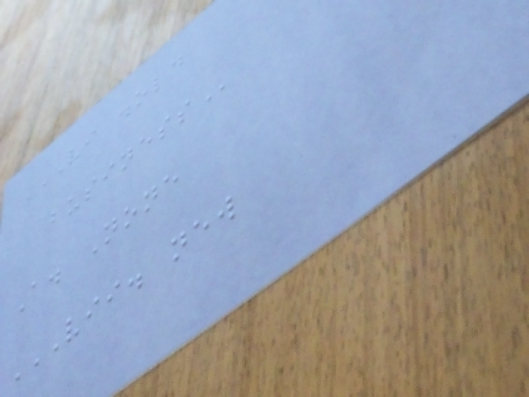VI .OLD
BUSINESS
A. None
VII. NEW
